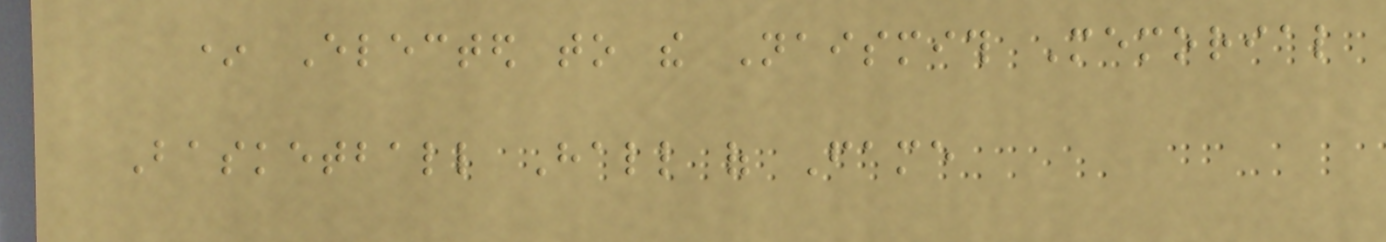* Elected to the Naismith Memorial
Basketball Hall of Fame
